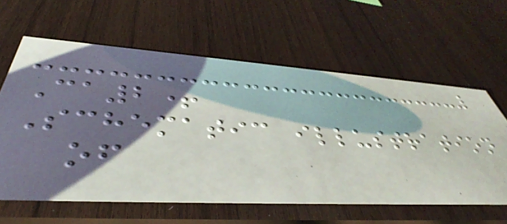Ca2+
Schematic illustration
of
